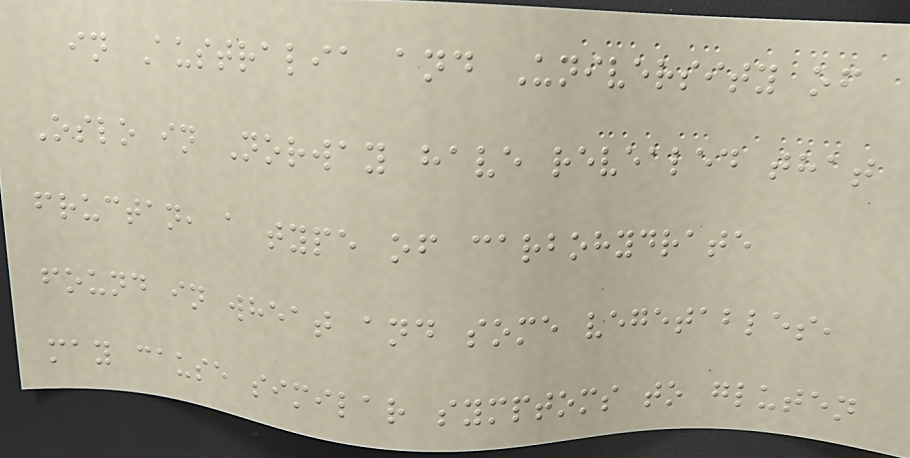in Australia and University of
Oslo in Norway have revealed that
fructan, a type of carbohydrate
found in wheat and some vegetables,
may cause similar symptoms to gluten
